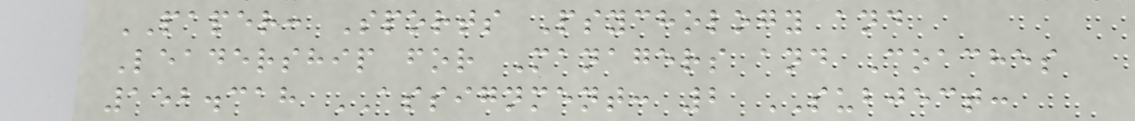PAPER: Sports Psychology and
Leadership for Managers and Coaches
152.318 ASSIGNMENT: 2 SUBJECT:
